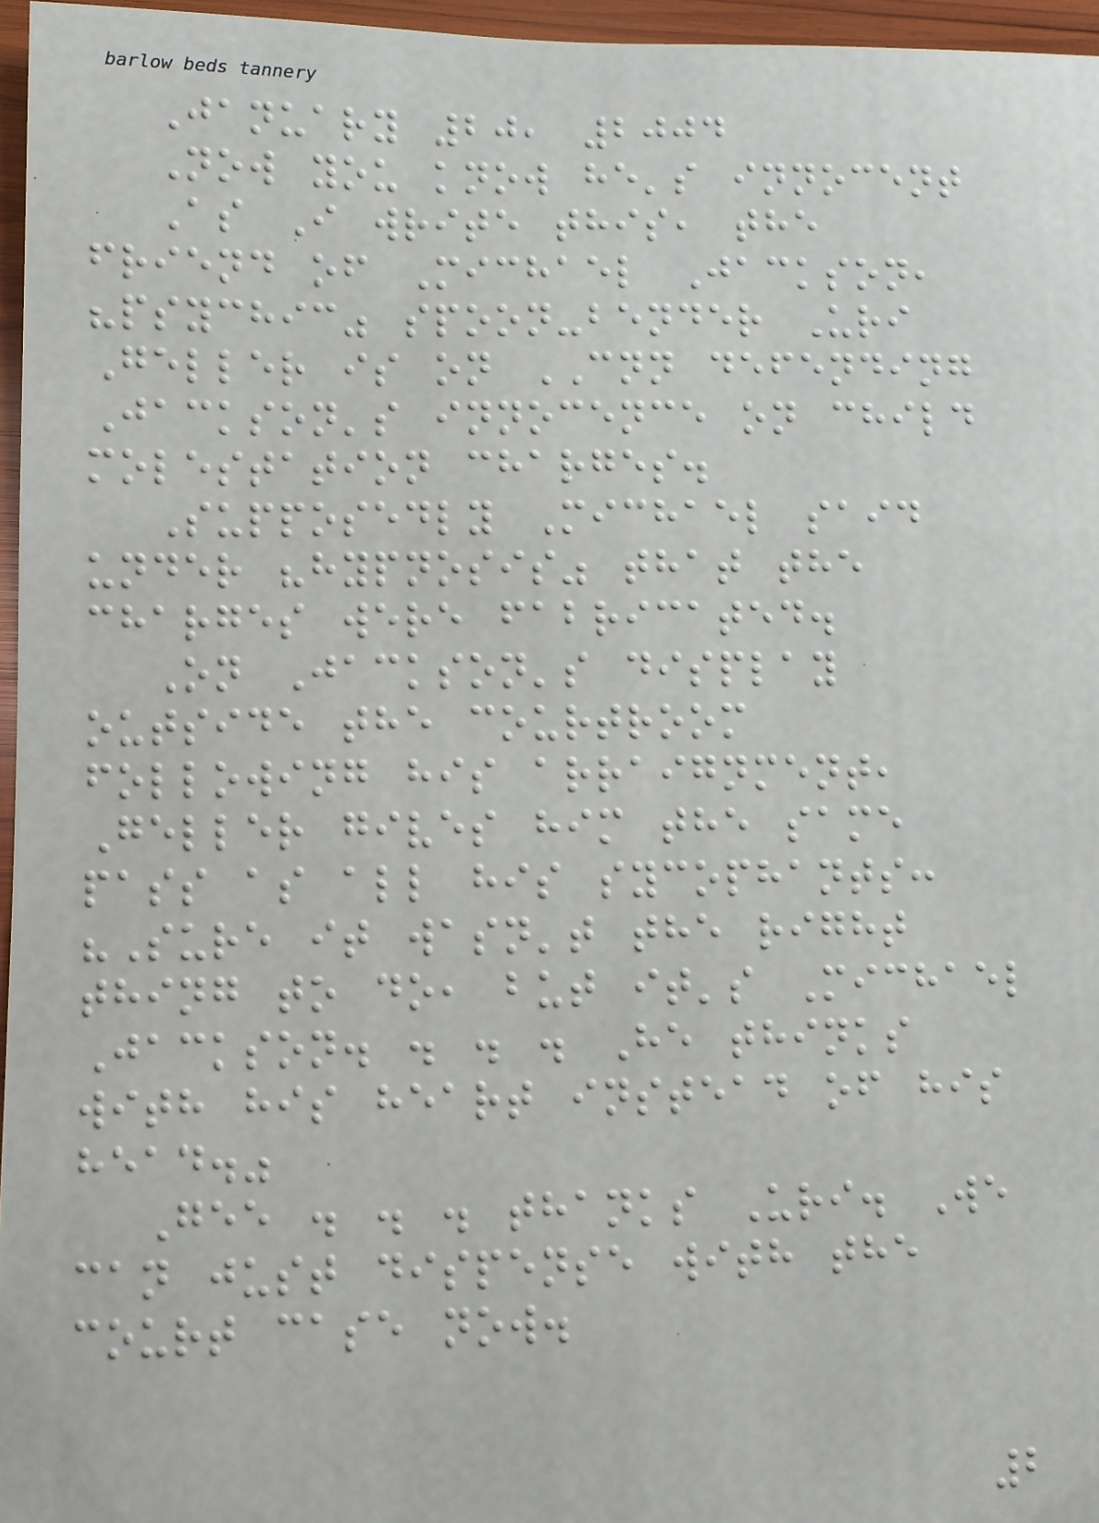January 20, 2004
Now you know he's innocent
As I write this, the
friend of Michael Jackson,
"psychic" spoon-bender Uri
Geller is on CNN defending
Jackson's innocence on child
molestation charges.
Supposedly Michael said
under "hypnosis" that the
charges were fabricated.
On Jackson's display
outside the courtroom
following his arraignment,
Geller gives him the same
pass as all his sycophants:
"Sure it wasn't the right
thing to do, but it's Michael
Jackson. . . . He thinks
with his heart instead of his
head."
Gee . . . thanks Uri. We
can just dispense with the
court case now.
2
